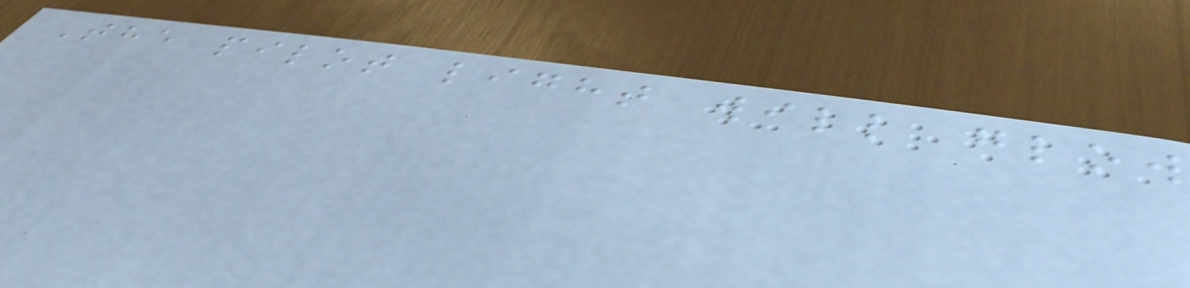The pilot light will glow
